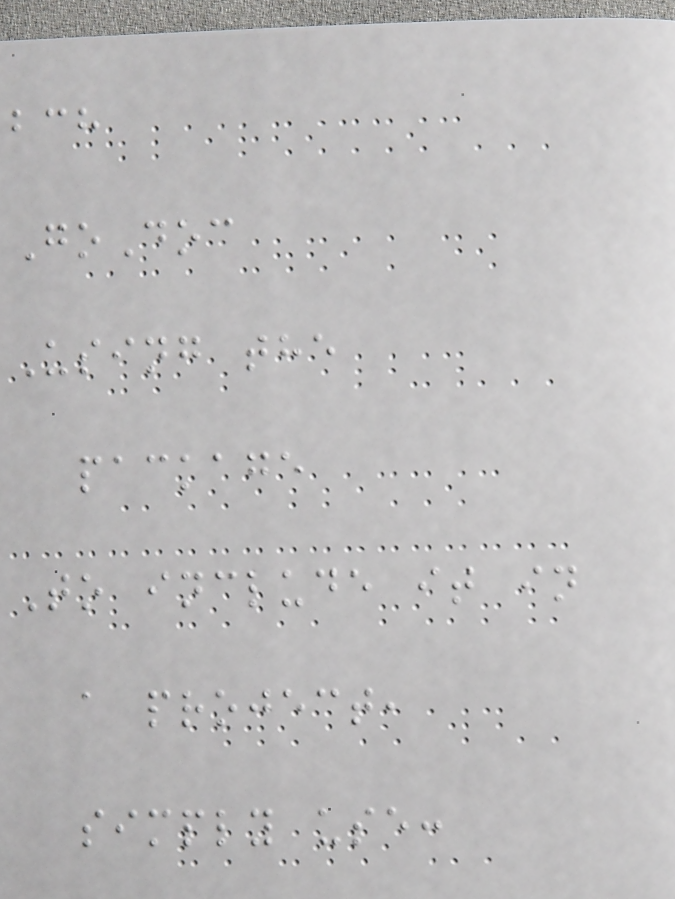bch
GoDoc
Using the
package
To include it in
a project,
simply use:
